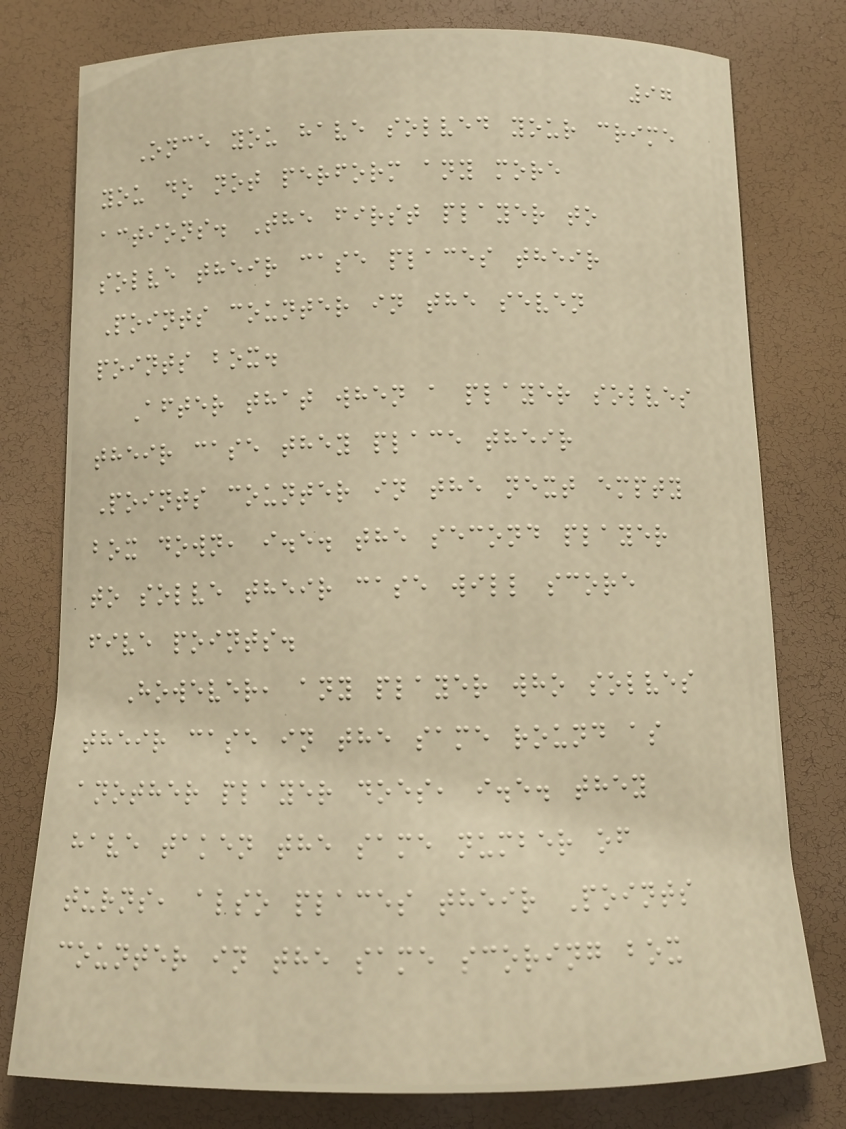97
Once you have solved your crime
you do not perform any more
actions. The first player to
solve their case places their
Points counter in the seven
points box.
After that when a player solves
their case they place their
Points counter in the next empty
box down, i.e. the second player
to solve their case will score
five points.
However, any player who solves
their case in the same round as
another player does, i.e. they
have taken the same number of
turns, also places their Points
counter in the same scoring box
